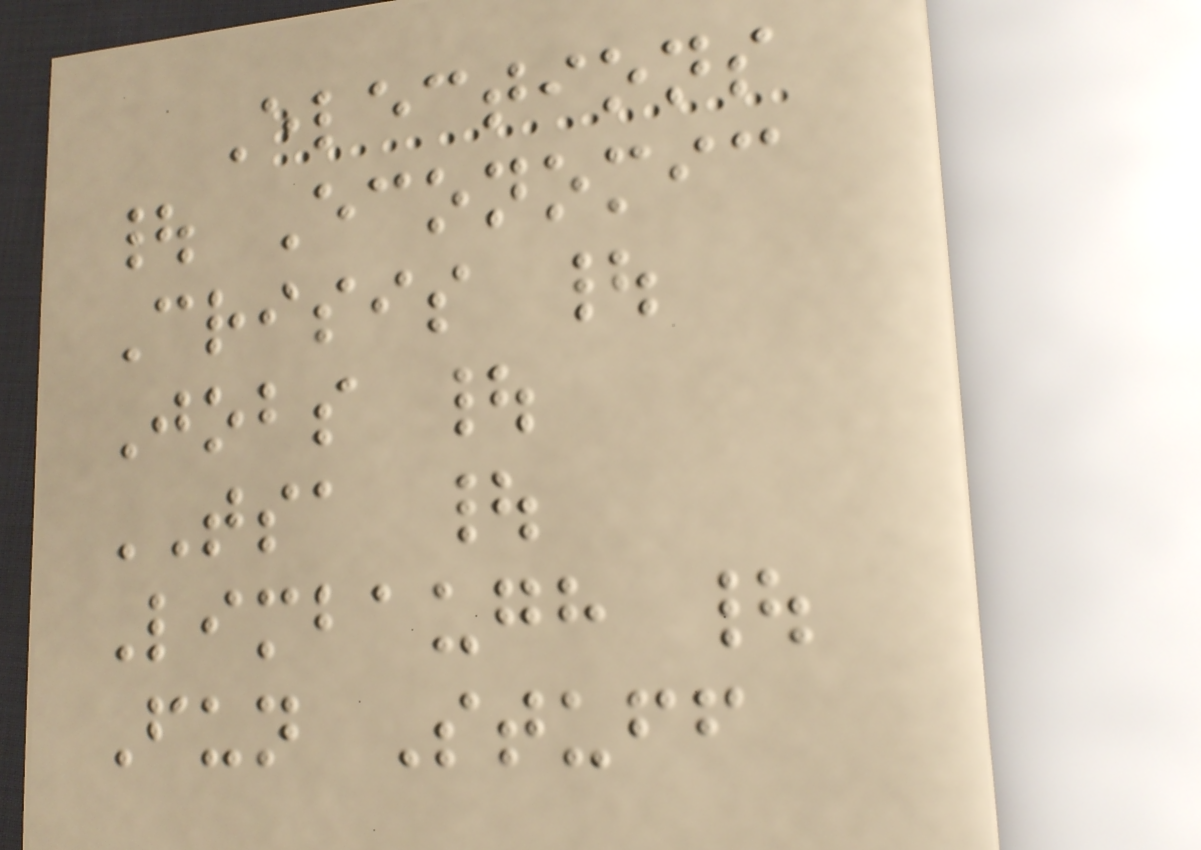Elections
| Economic
Crisis |
Jobs |
TSA |
Limbaugh |
Fun Stuff
